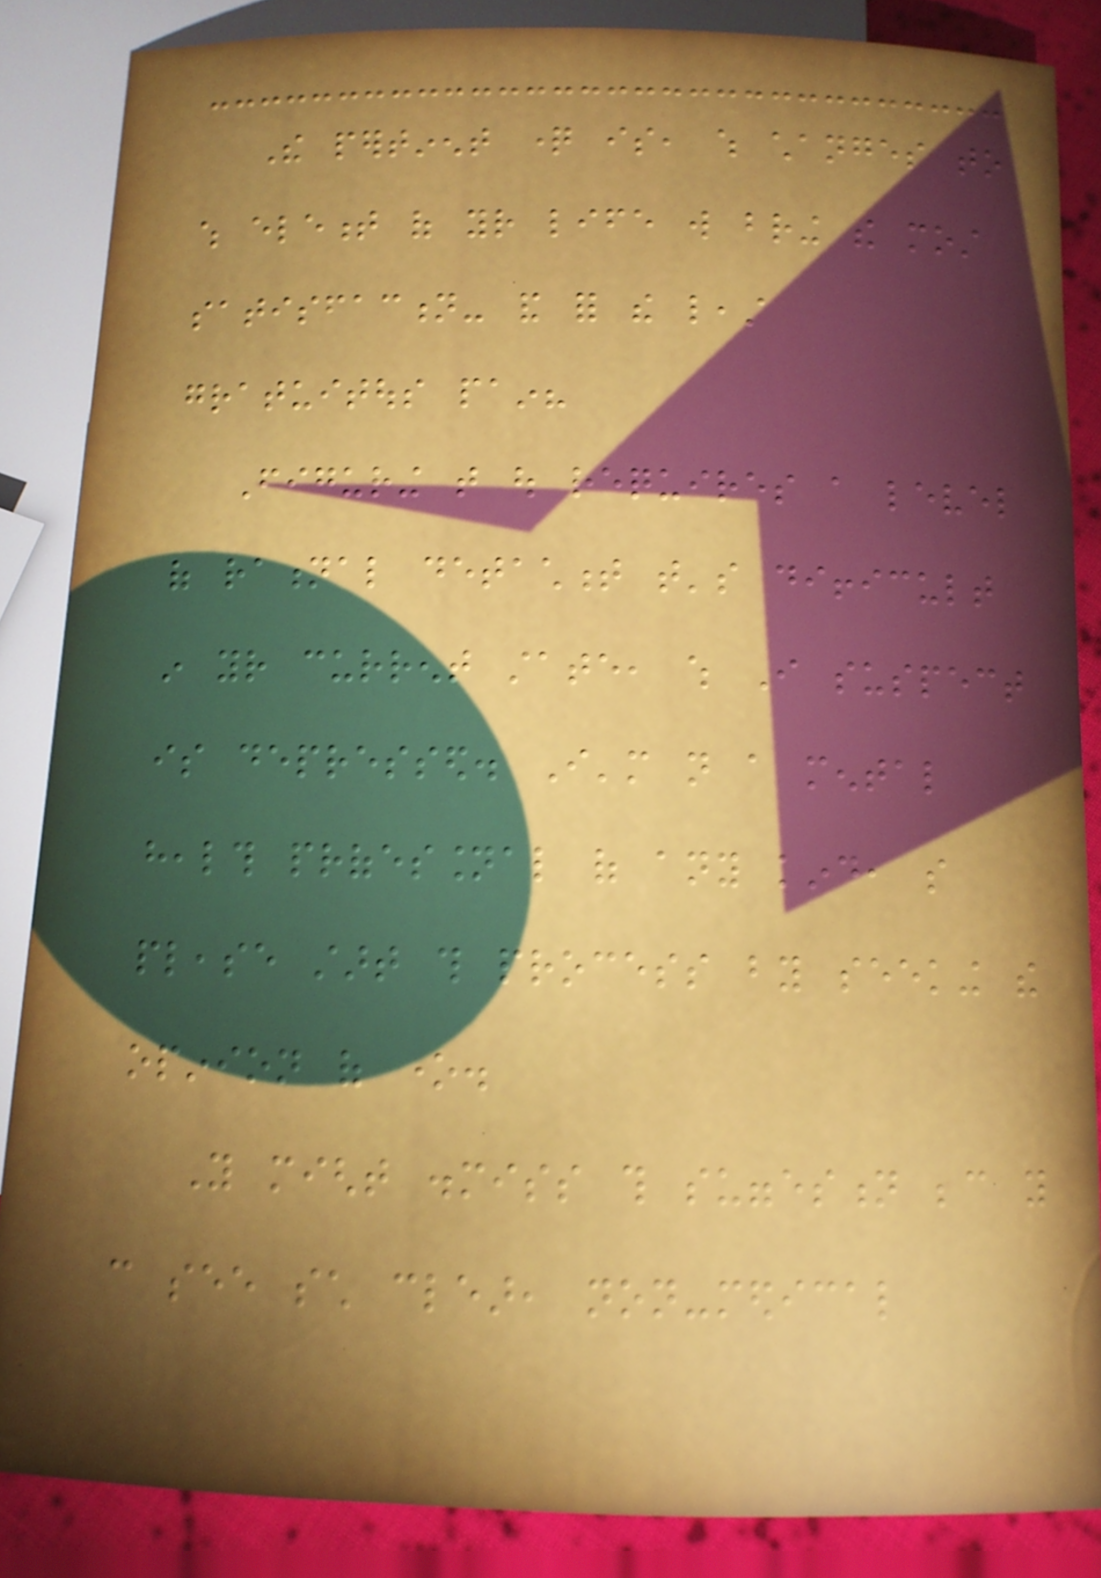The pertinent question is, which changes to
which element of your life will bring the most
satisfaction- and for the least
gratuitous pain?
Figuring that out requires a level
of rational detachment that's difficult
in your current state, which I suspect
is depressed. I'm not a mental
health professional of any kind, so
please start this process by seeking the
opinion of one.
You might dismiss this suggestion because you
can see such clear, non-medical
